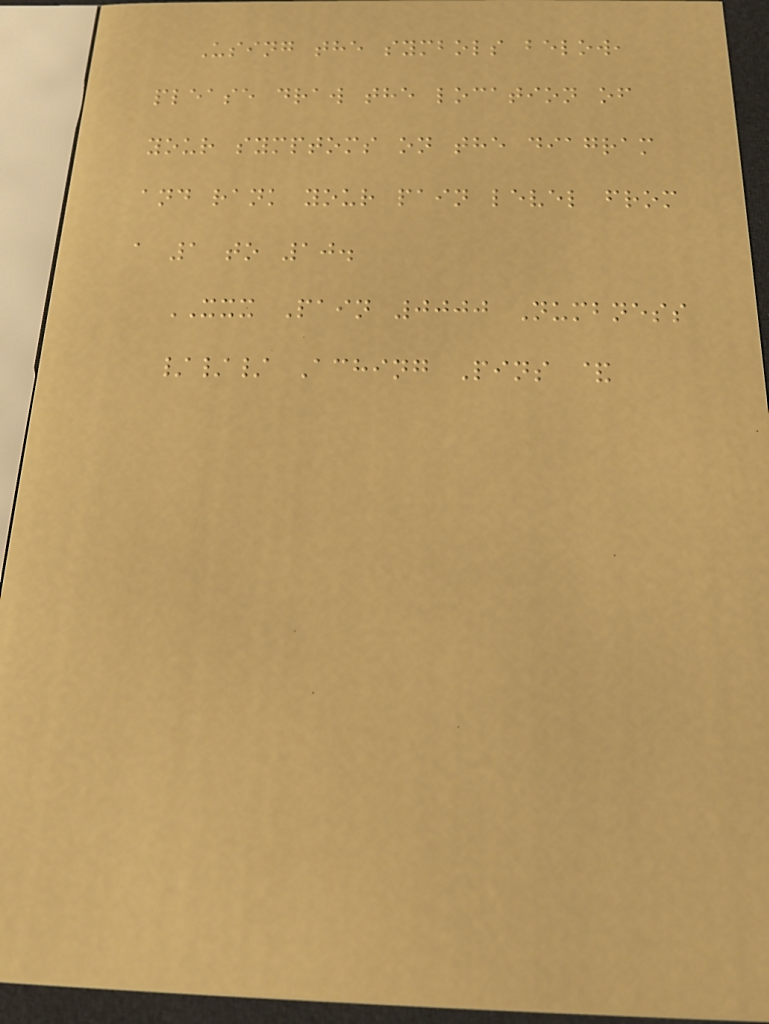Using the symbols below,
please draw the location of
your symptoms on the diagram
and rank your pain level from
a 1 to 10.
XXX Pain 0000 Numbness
/// Aching Pins &
